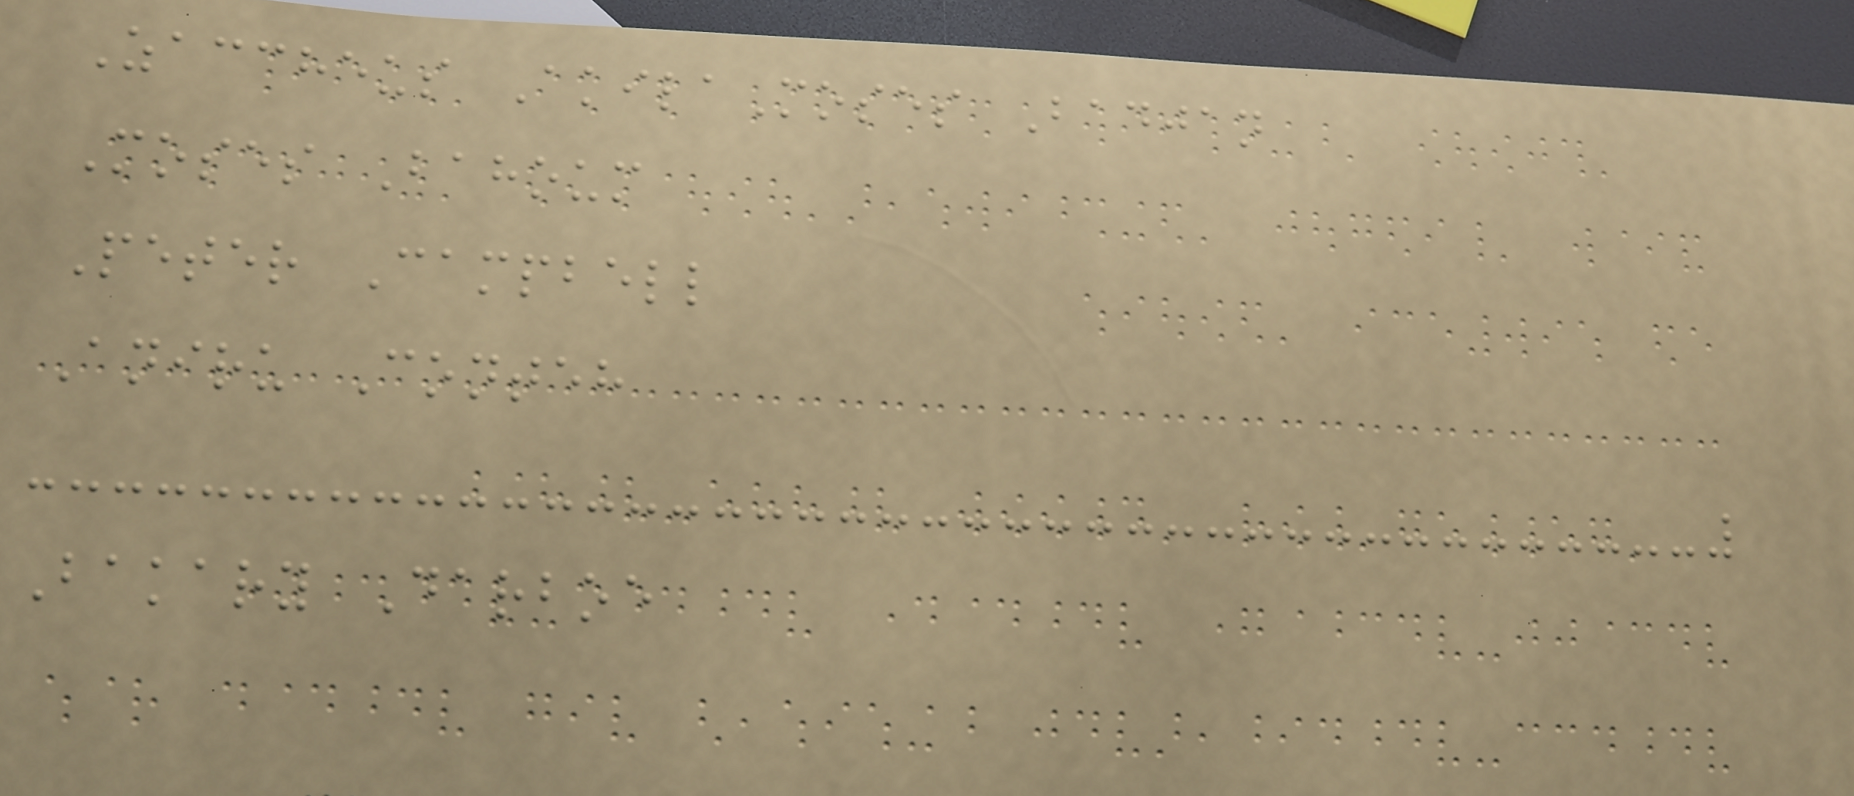Zaccheus AkilaMoses Badjan
Moses Bahoum
Peter Campbell
Aniru Conteh
Bakary Darboe
